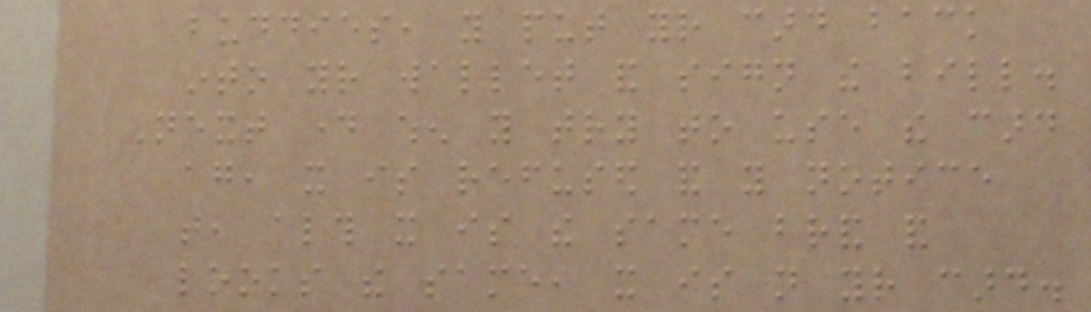buddies, you put your card back
into your wallet and sign the bill.
Next day when you try to use the card
again, it is refused and you notice
that, although it is the same brand and
looks the same, it is not your card.
